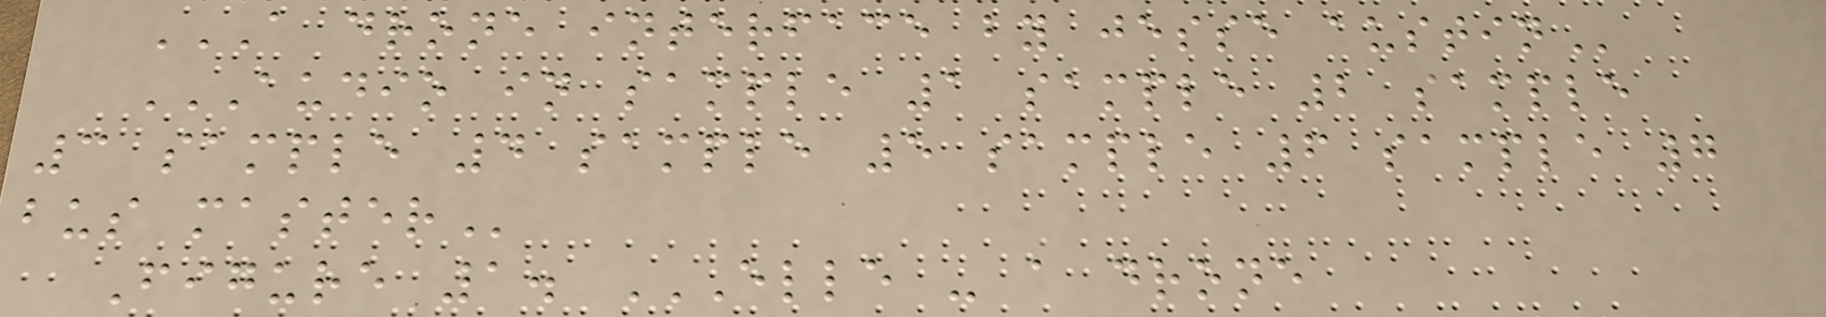A DRONE INTERFACE BY JESSE AUSTIN
AUDIO IN SAMPLE 1 SAMPLE 2 SAMPLE
3 SAMPLE 4 SAMPLE 5 SAMPLE 6 SAMPLE 7
BUS MASTER
Figure 1. ELLE - A DRONE
